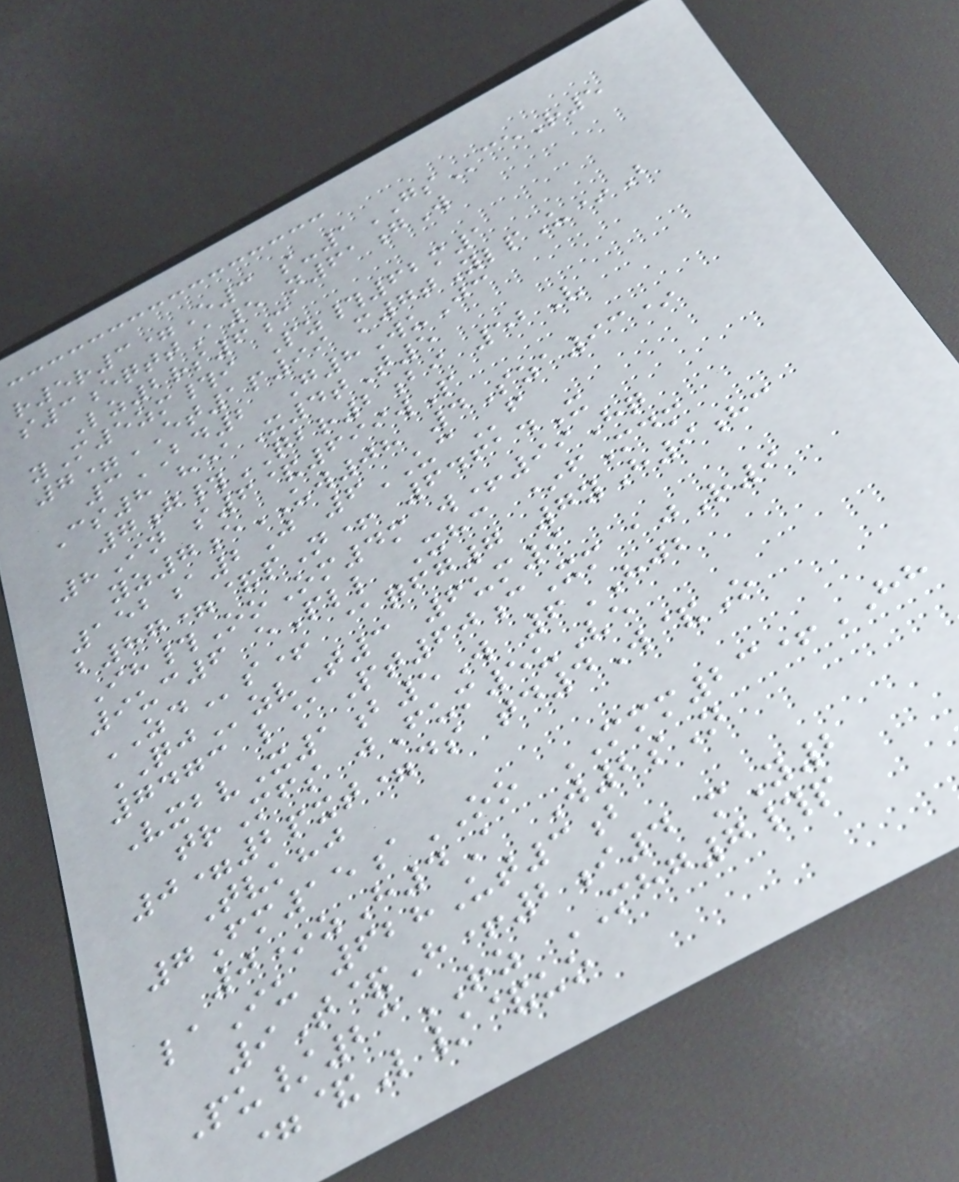r5r3=E3 s-1GSceR5
s3eqttA5 n61gW
Lz2rs6c
yM5zm#i Pz#62m1
7=ET1p99 m7tYlpU*B
3BD2 G8WuJc
Cs8 heaX4tT5
7g#QBR2bi 52V
8In s6&699wP
yz7eUW08 4Sza93*
152a2J 6UCf
b87=&pN+ 64614X
Ih#OoOm4m w+99Hq
9uc6 ePll Xhc *fMdm
ZDs+ @qfg7 7yH9hc
QJzvT3 6um9
7473 l@Pt60cXm ajR9
VxbvX1b5W 6HJB
trMfs jFum5uVe
0=2pxt=ds td4W&O
Tvkhj
7Fm15aOO MMM23+HH
0*zH4A W2sN
laIu 628Ut3b
9T&H+2i4 mY2
Pu/23RZ MHG7#p
=&L/&uo
